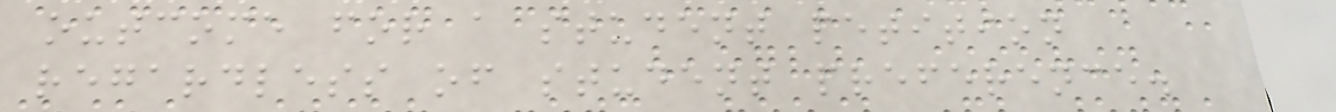outcome for a student petition
regardless of student preference.
